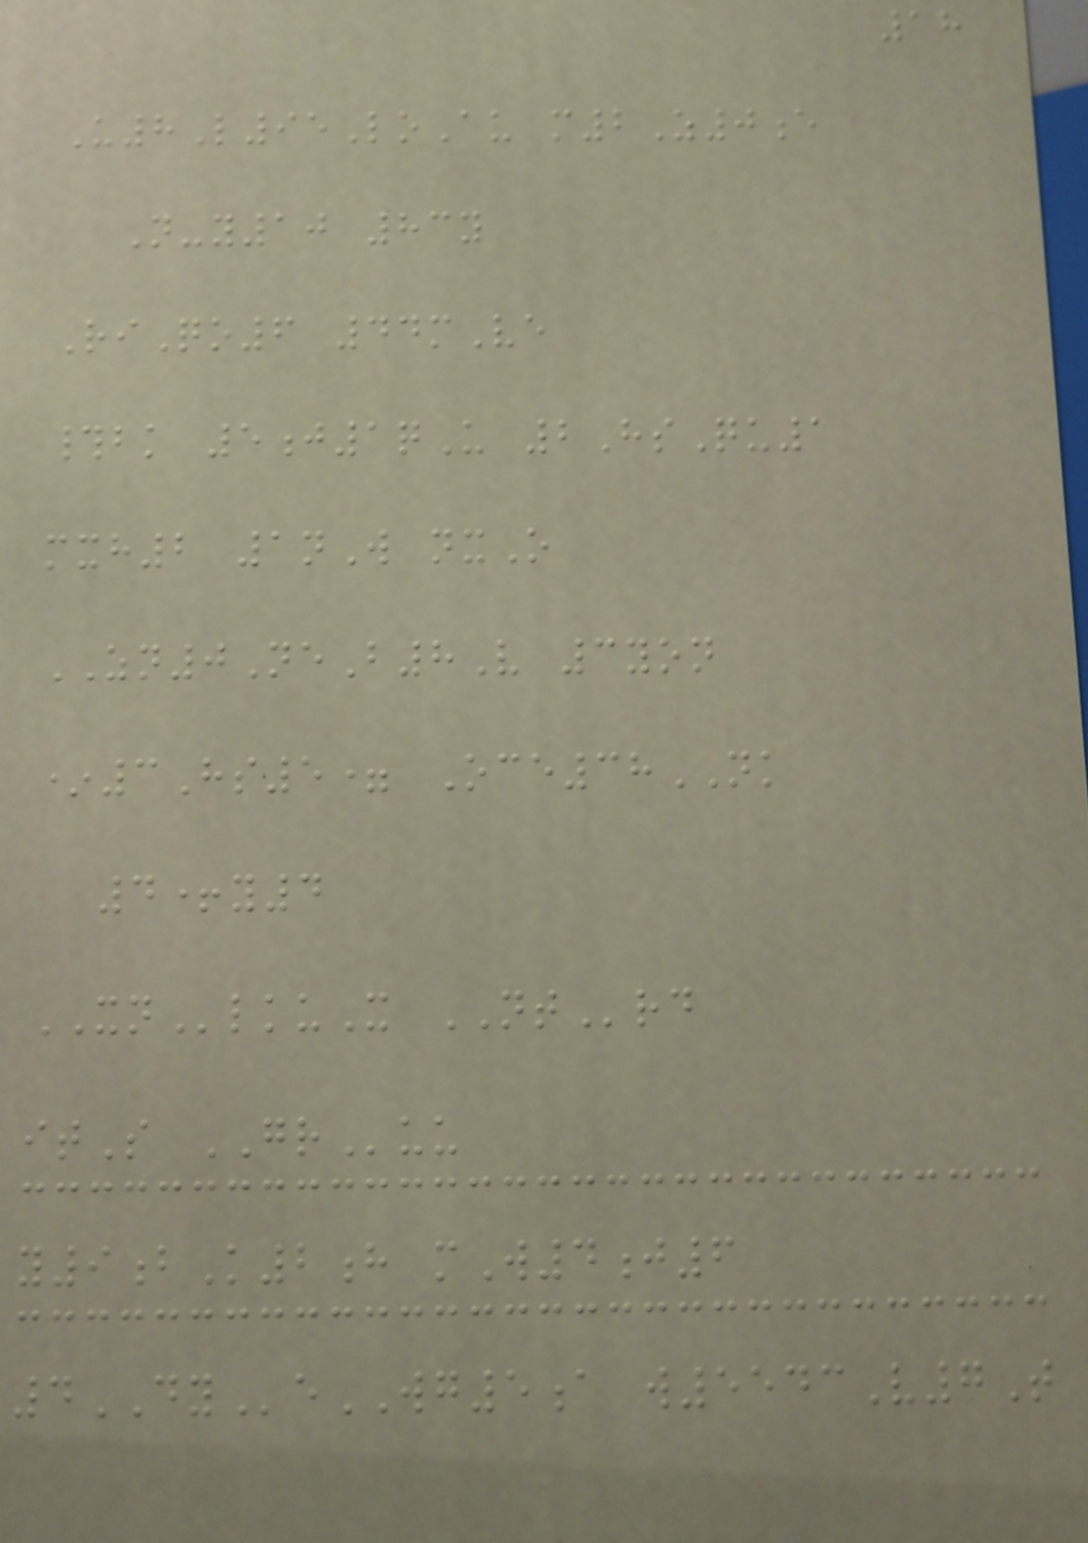18
U8L95LoAu m2Z0e
N-y10 83y
RiQo6 44mVe
#bk 5j1qU 2HsQu1
mxh2 1nW nxO
ZN0NeB8V 3yon
*3Hs5= Oce38NK
4+y4
XNlkuX NTrd
itS GRuu
y9bK2h mW4j6
4DYeWG5a w5543V7T
